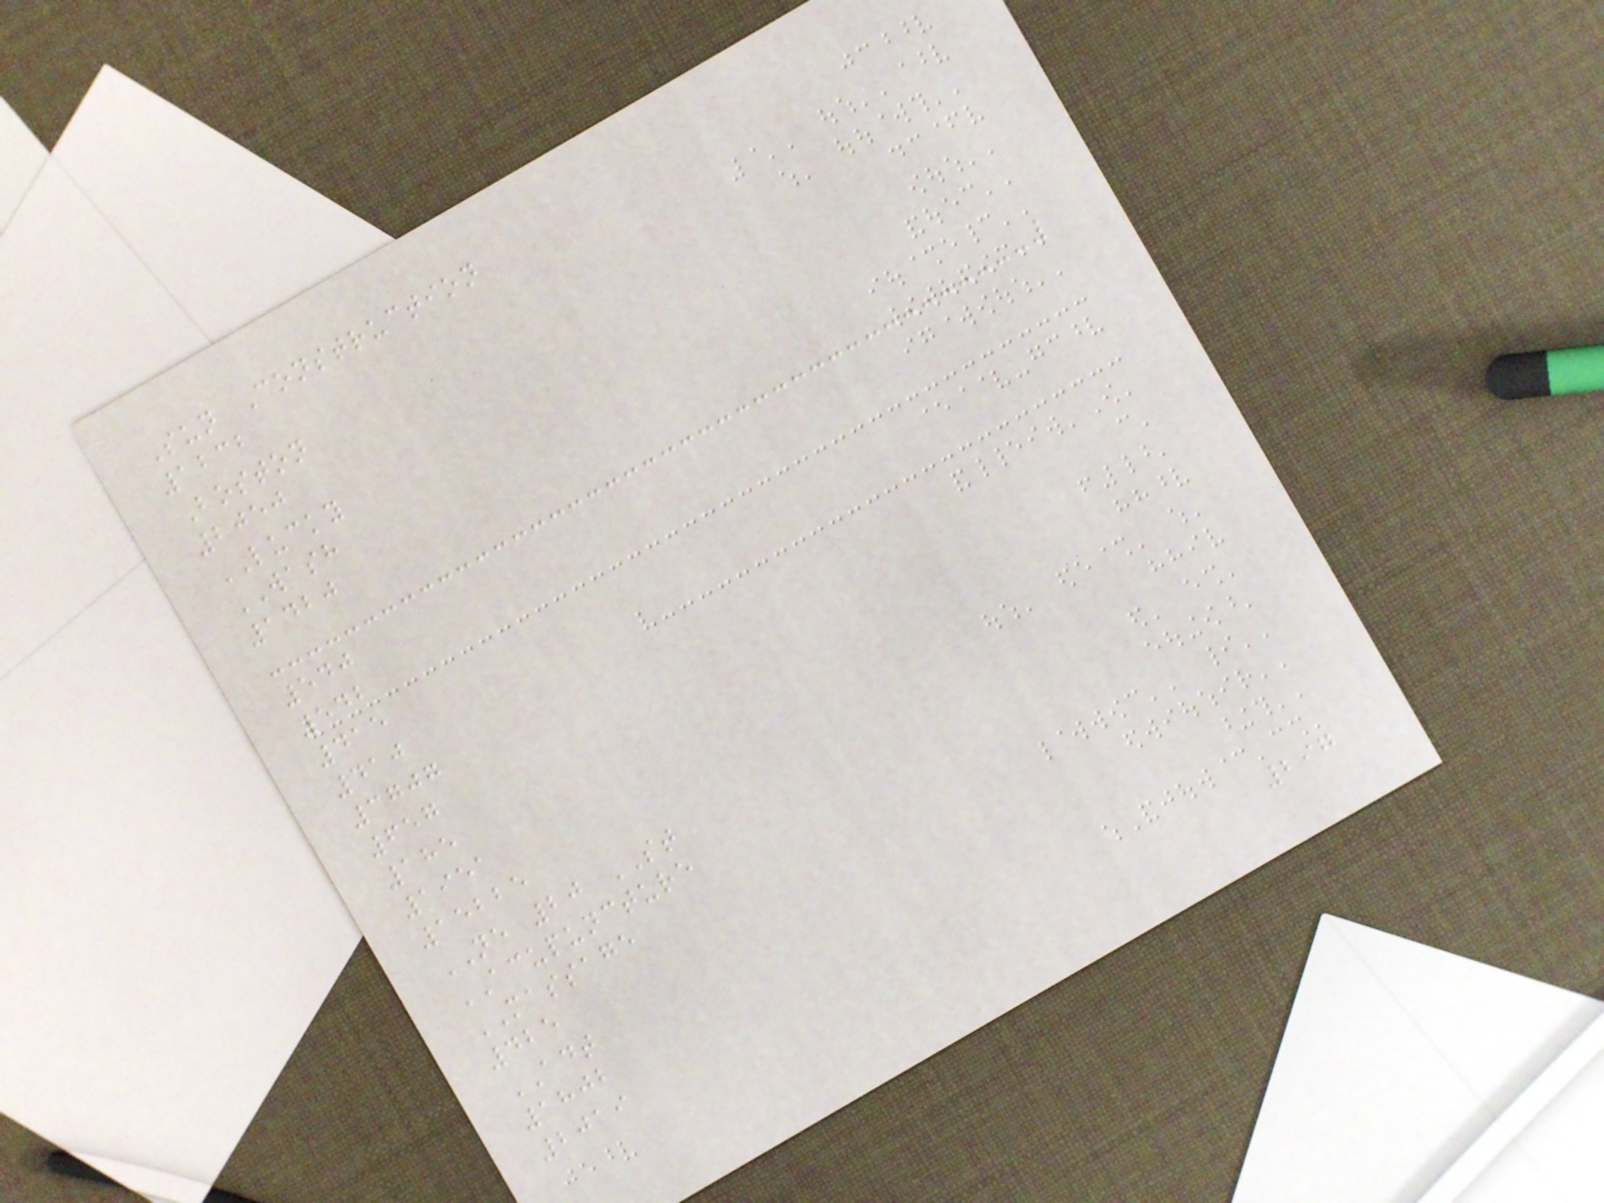Sun Construction
1232
Boston
2050
LUCKY
WASH
1420
540
542
415
410
3707
657
185
1951
15225
NE 20 ST
ACUPUNCTURE
MASSAGE
425
ADT
1802
2019
297
